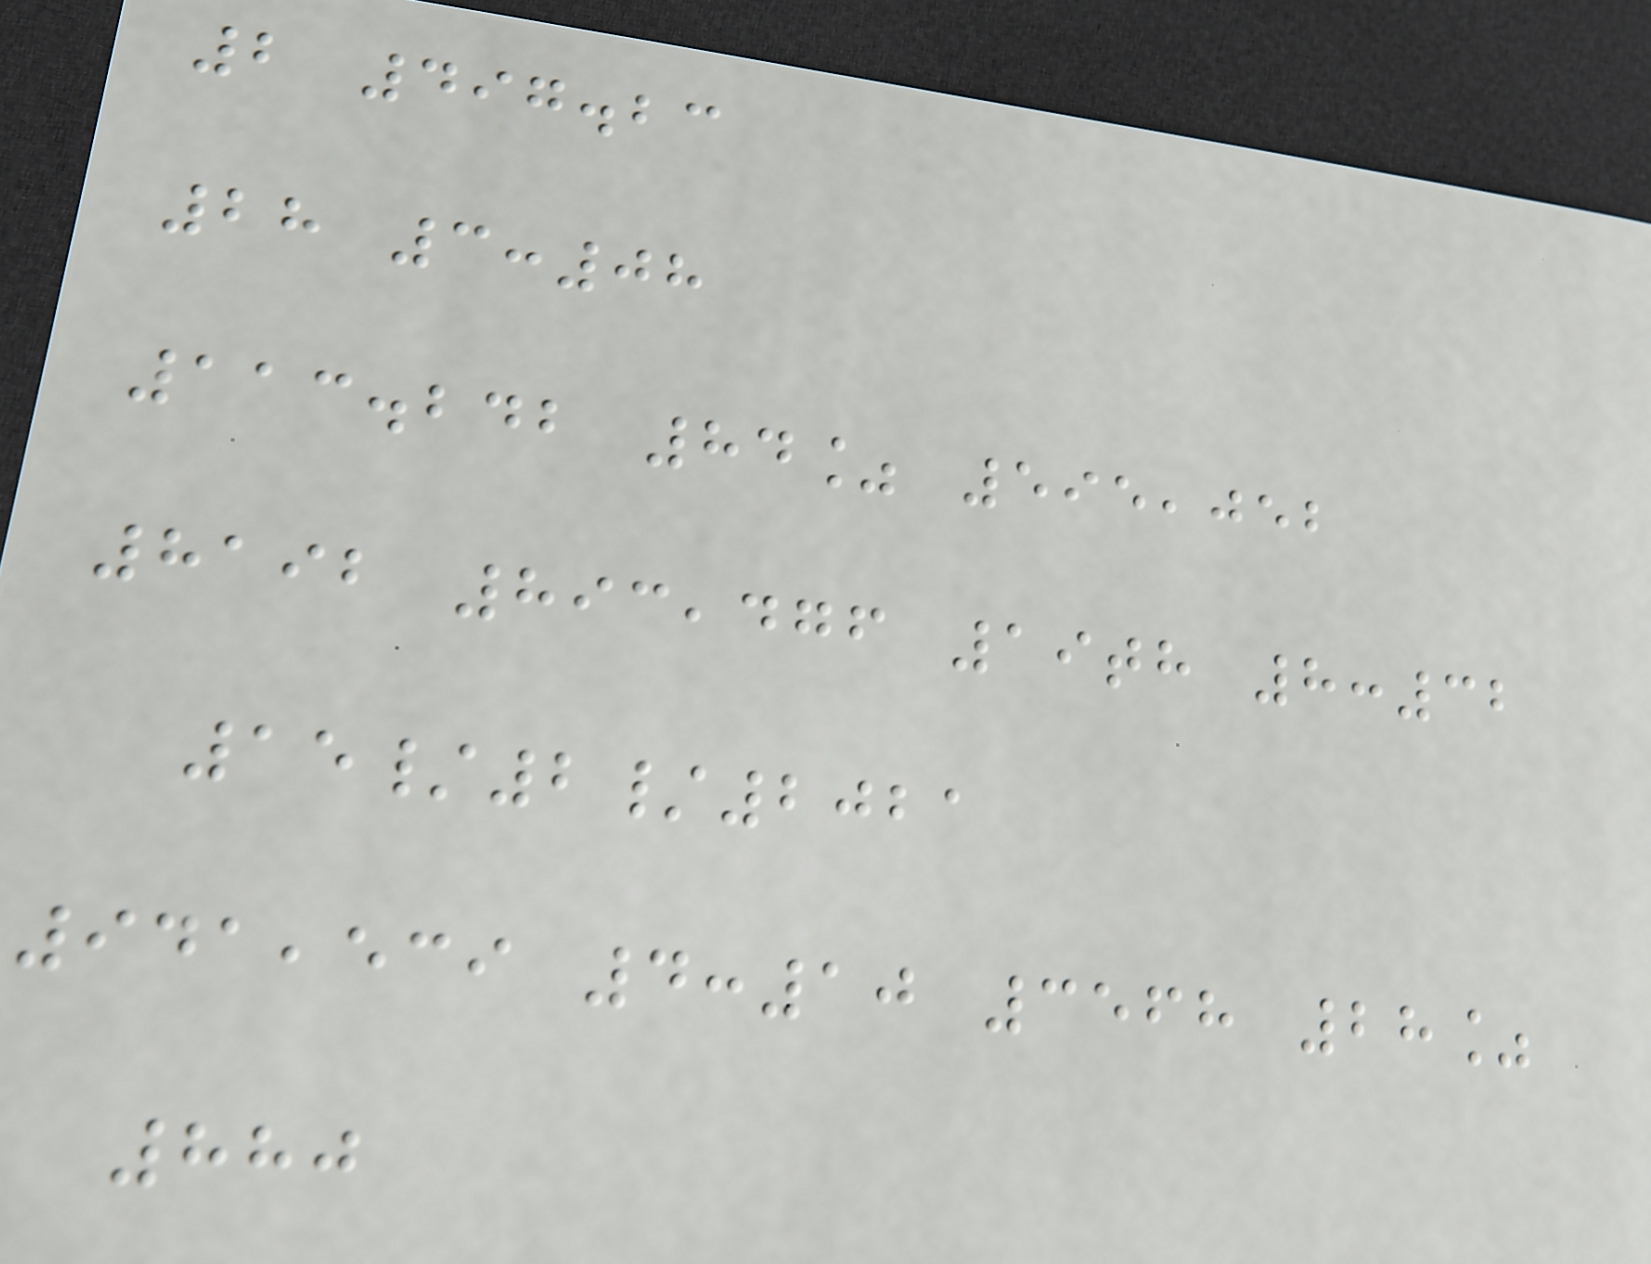2 497.23
28 3:08
113.242 84% 595,052
8192 893,476 19th 8:32
15/2/2021
941,539 4:10 3568 28%
880
